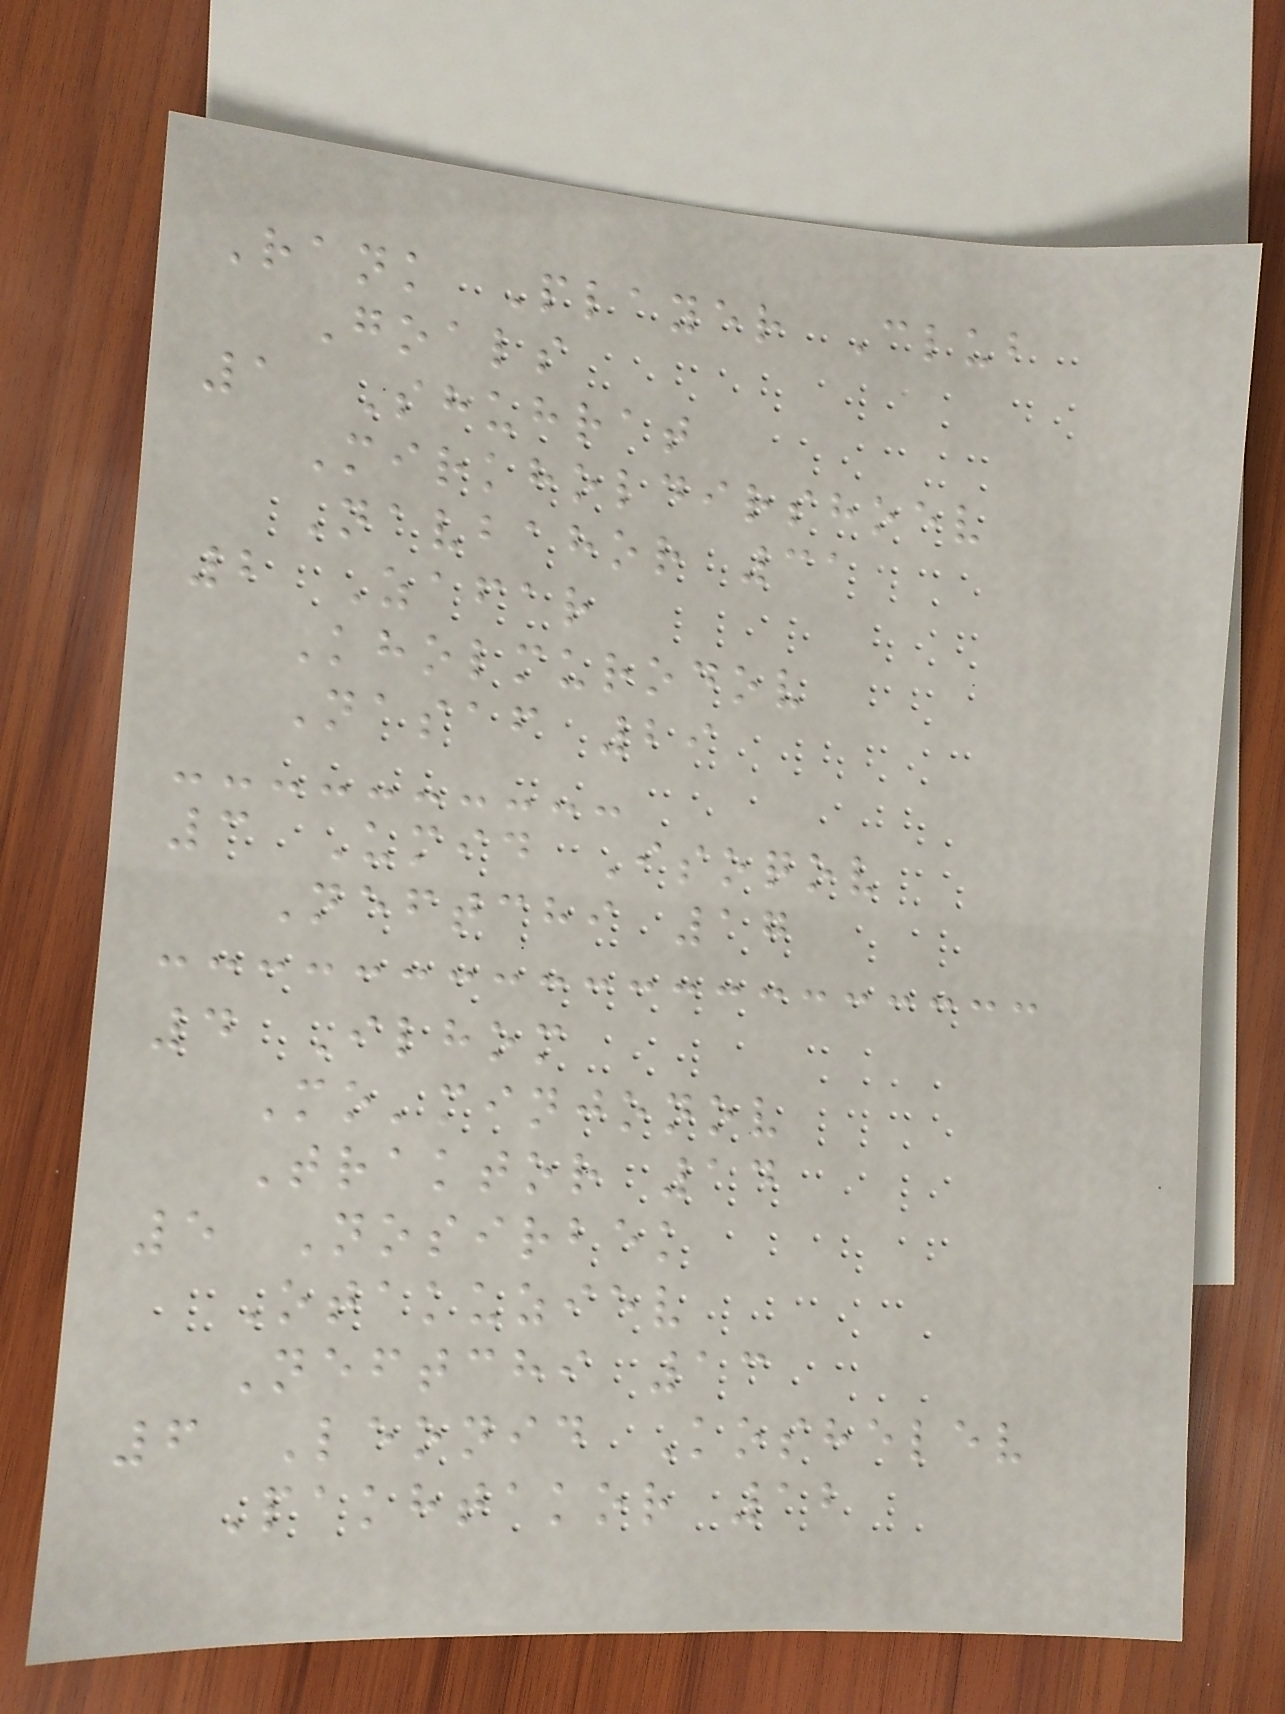Rank Player Club
Goals
1 Shuhrat
Mirkholdirshoev
Navbahor 31
2 Zafar
Kholmurodov
Nasaf 29
3 Umid Isoqov
Neftchi 17
4 Ilhom
Mo'minjonov
Traktor 14
5 Nosirbek
Otakuziev
Neftchi 13
6 Leonid Koshelev
Pakhtakor 12
